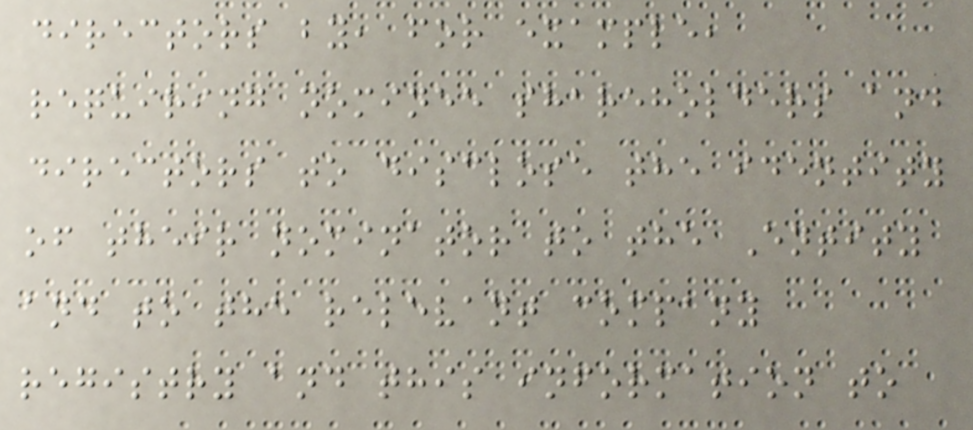directors by, for example,
requiring nominee shareholders and
directors to disclose the identity
of their nominator to the Entity
and to the relevant company
registry and this information to
